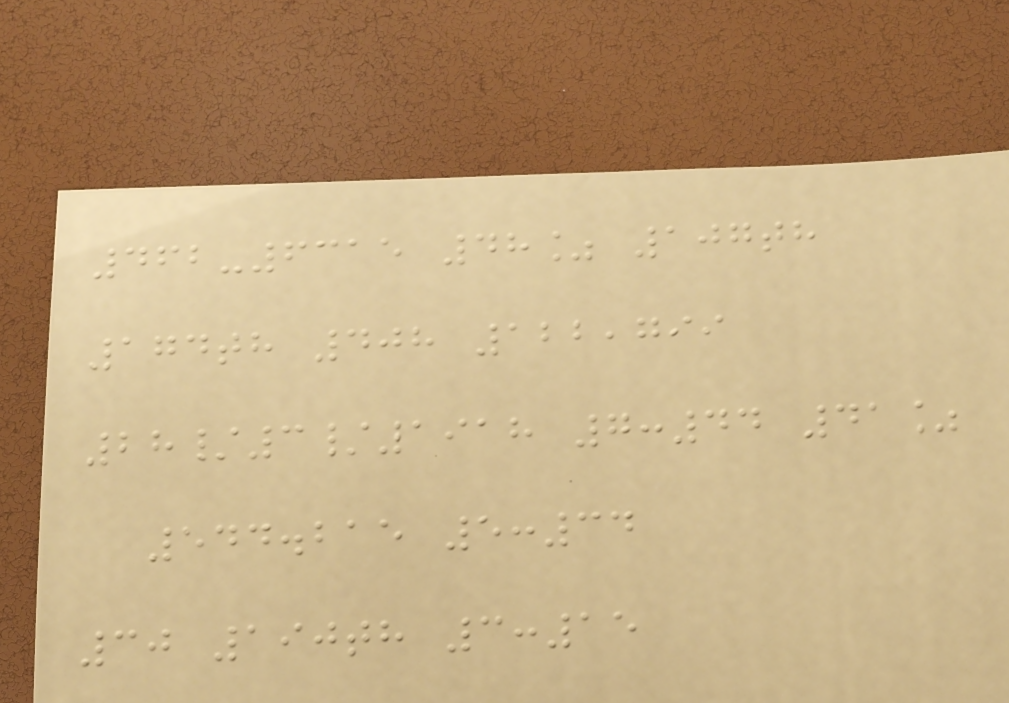462-6315 48% 107th
174th 408 122,799
28/3/1918 7:44 41%
544.215 5:34
30 190th 3:15
